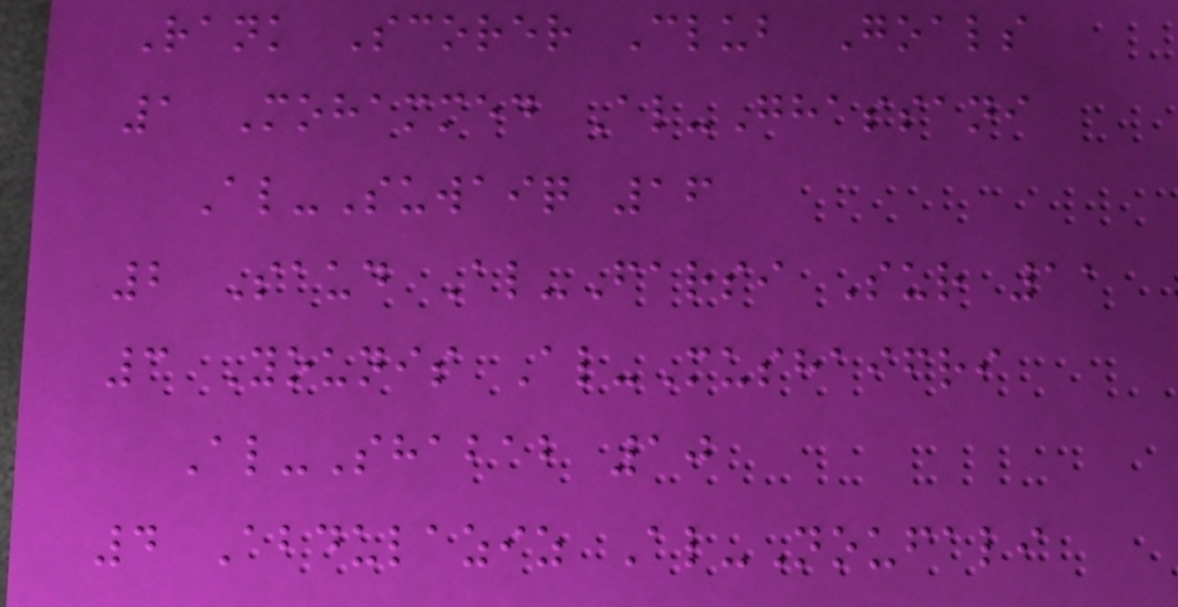Rank Scorer Club Goals
1 Mohammed Al-Ghassani
Al-Suwaiq 16
2 Saud Al-Farsi Sur 11
3 Younis Al-Mushaifri
Al-Shabab 10
4 Abdulaziz Al-Noufali
